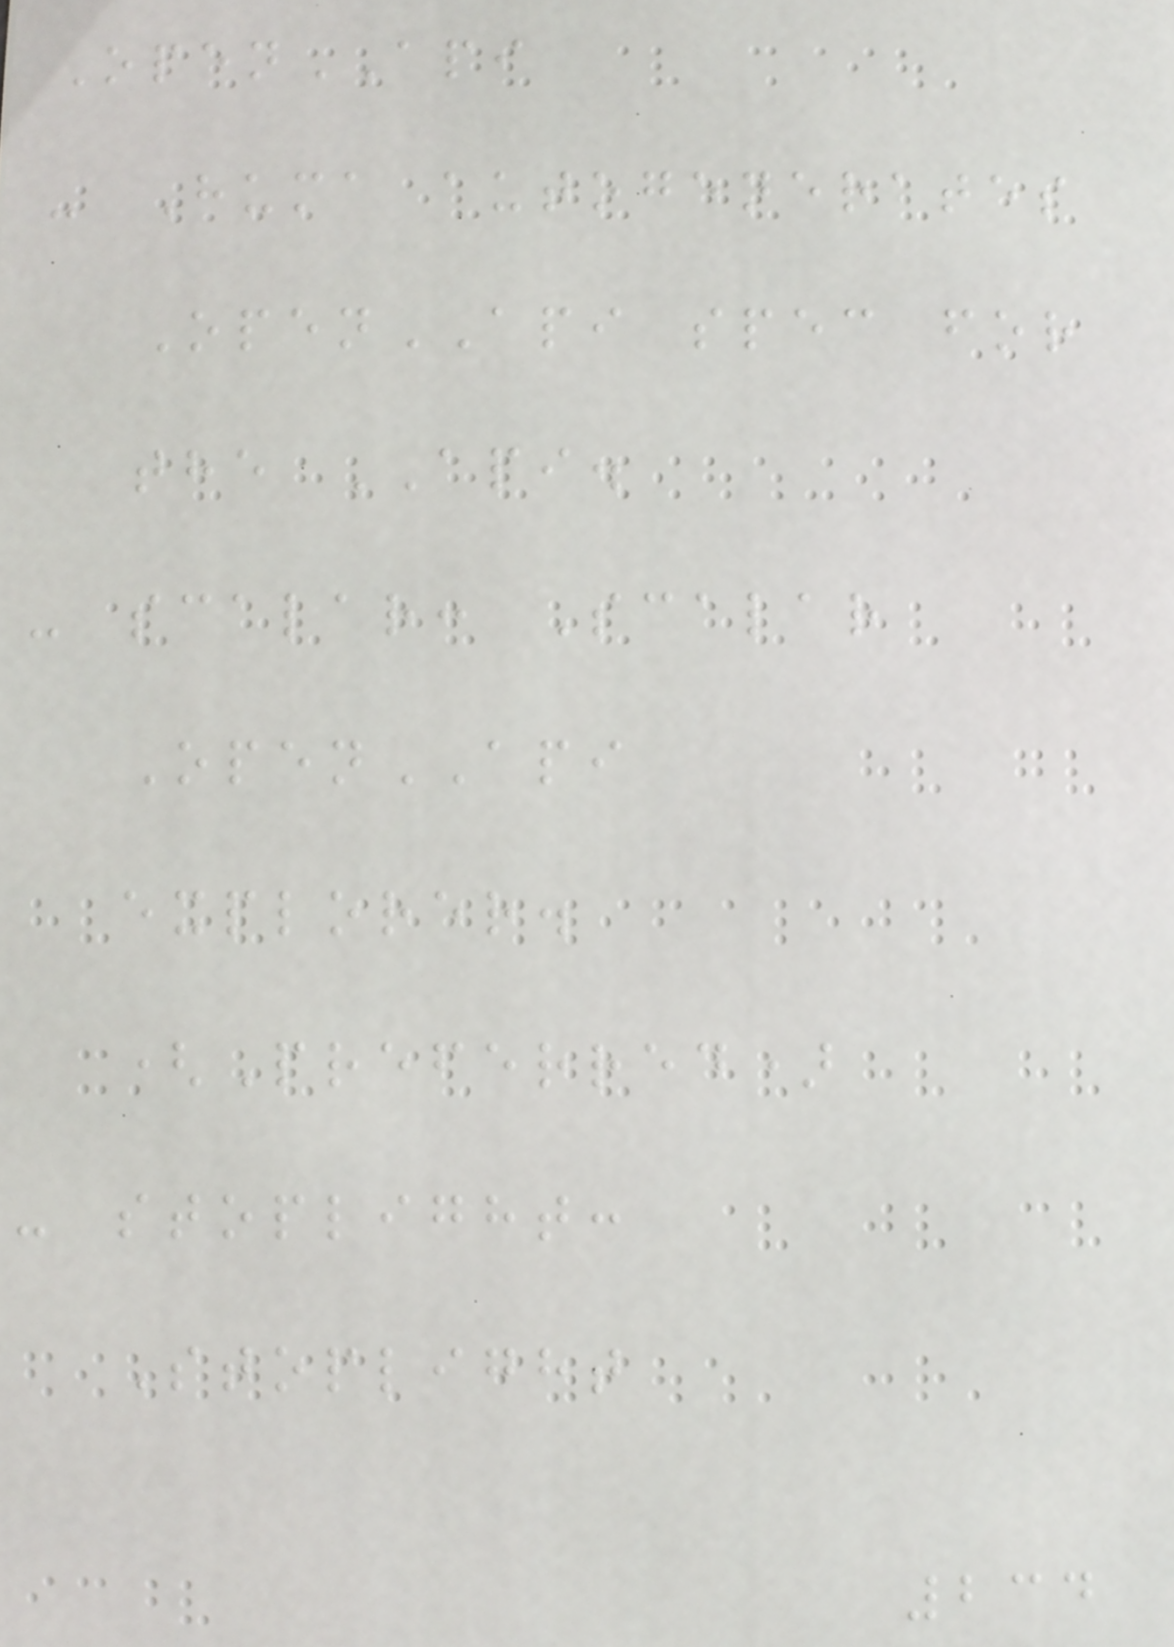OpenAPI
- Huma autogenerates
OpenAPI spec for
the API.
- scalar: Scalar
OpenAPI
explorer.
(Preferred)
- stoplight:
Stoplight
234
